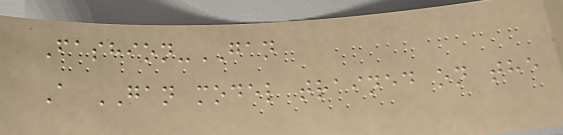Fashion-GAN
A GAN model trained on the
